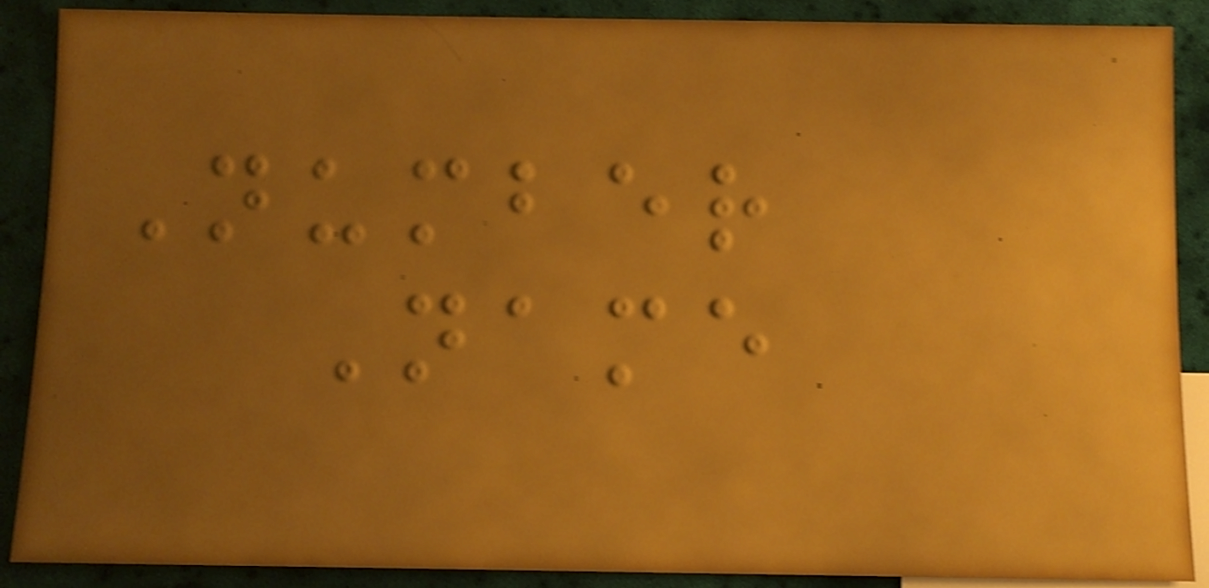Number
Name
